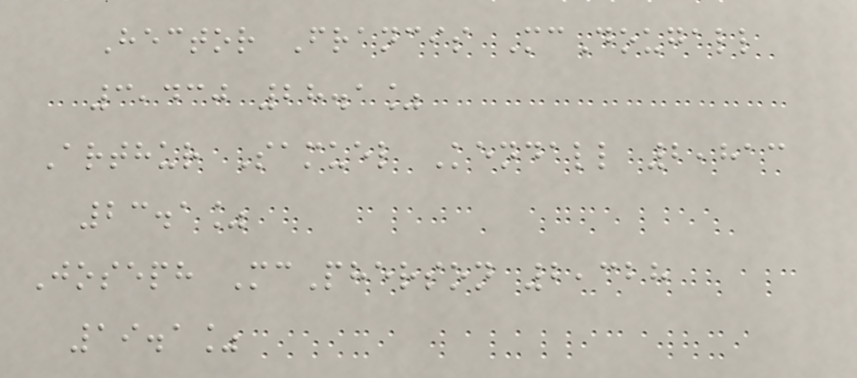Hector Francis McDougall
3,430 28.1%
Arthur Samuel Kendall 2,813
23.1%
Joseph McPherson 2,328
19.1%
